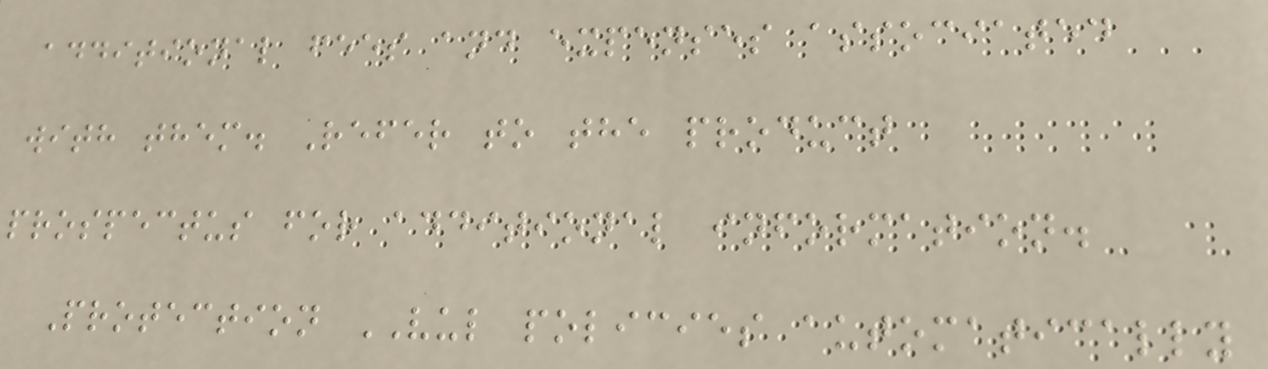additional fees and expenses associated
with them. Refer to the product
prospectus for additional information.
Protection VUL policies automatically
